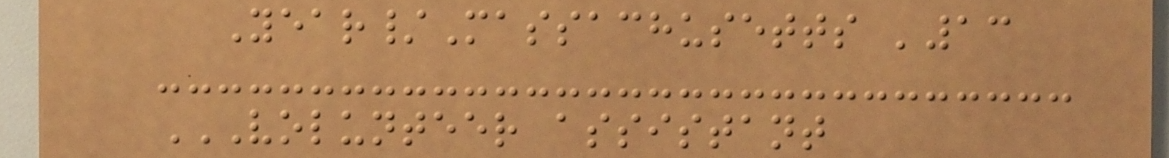Year/Massachusetts '13
VOLUNTEER ASSISTANT
